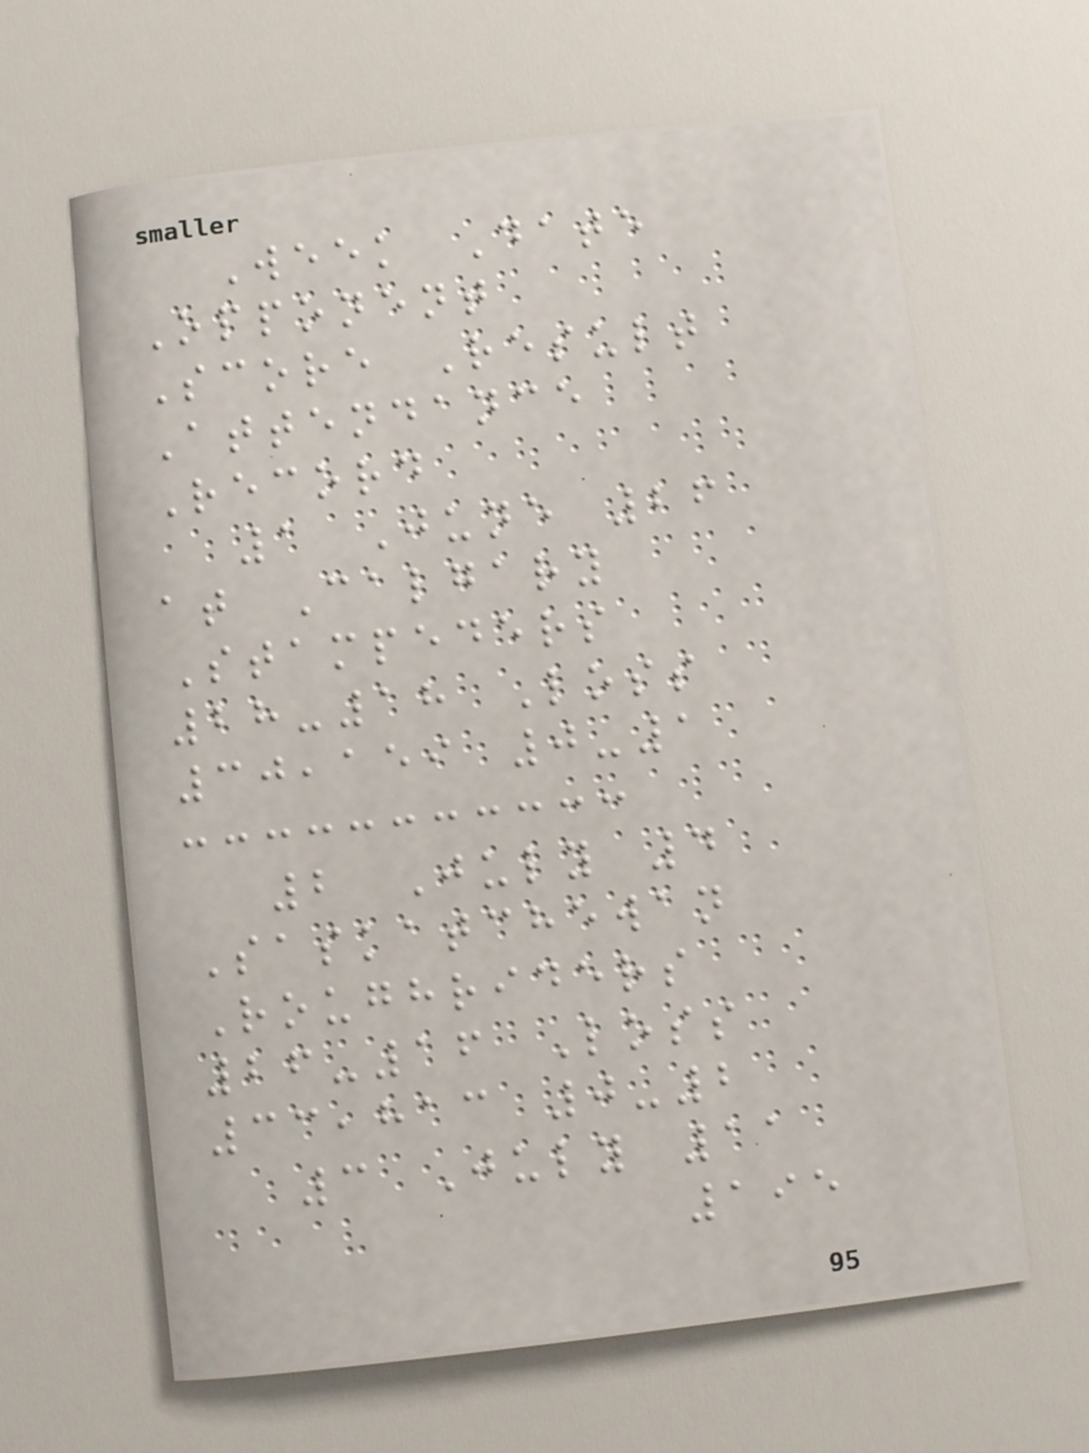Week Date
Opponent
Score Result
Attendance
Record
1 June 26
at Calgary
Stampeders
28-18 Loss
30,159 0-1
2 July 4
Saskatchewan
Roughriders
26-16 Loss
33,813 0-2
3 July 11
195
